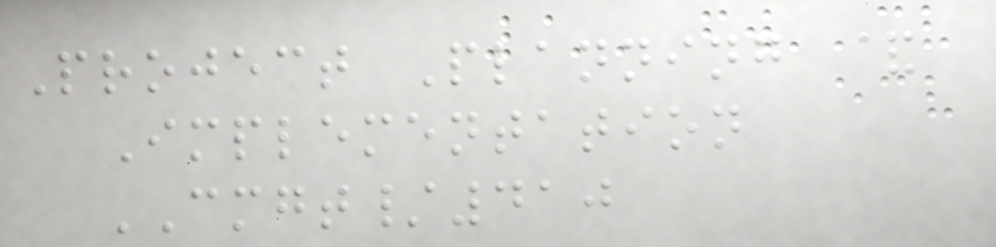Project Planning &
Implementation
CMGT/410
